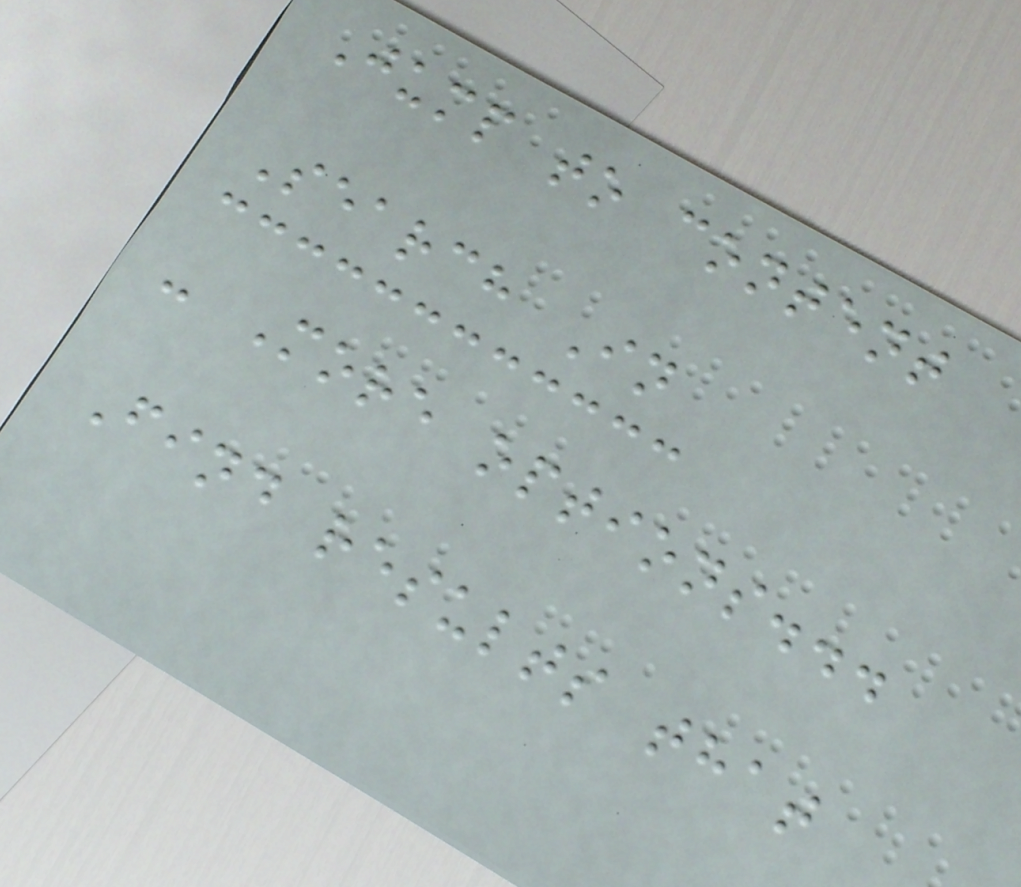Jump to content
Search In
- More options...
Find results that
